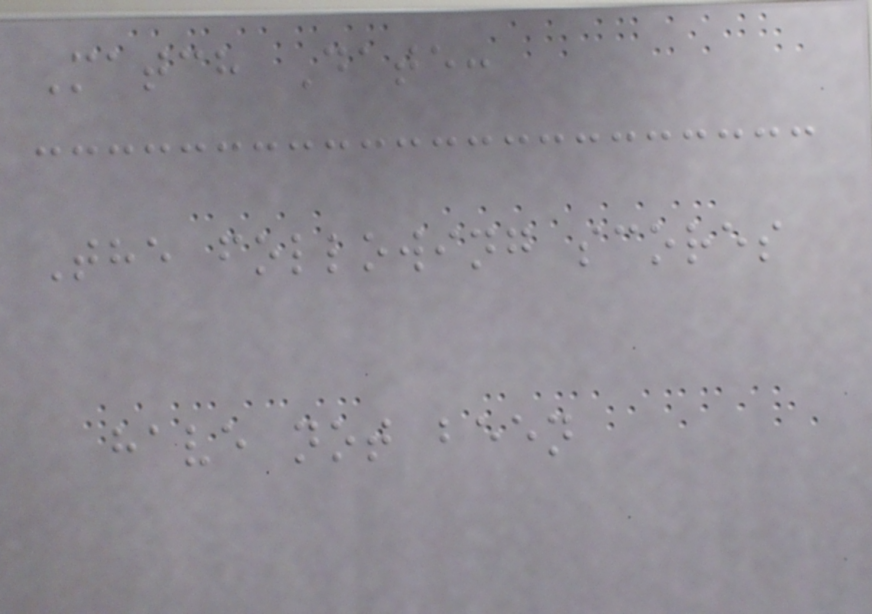Match Date:
The following scores
have not been
